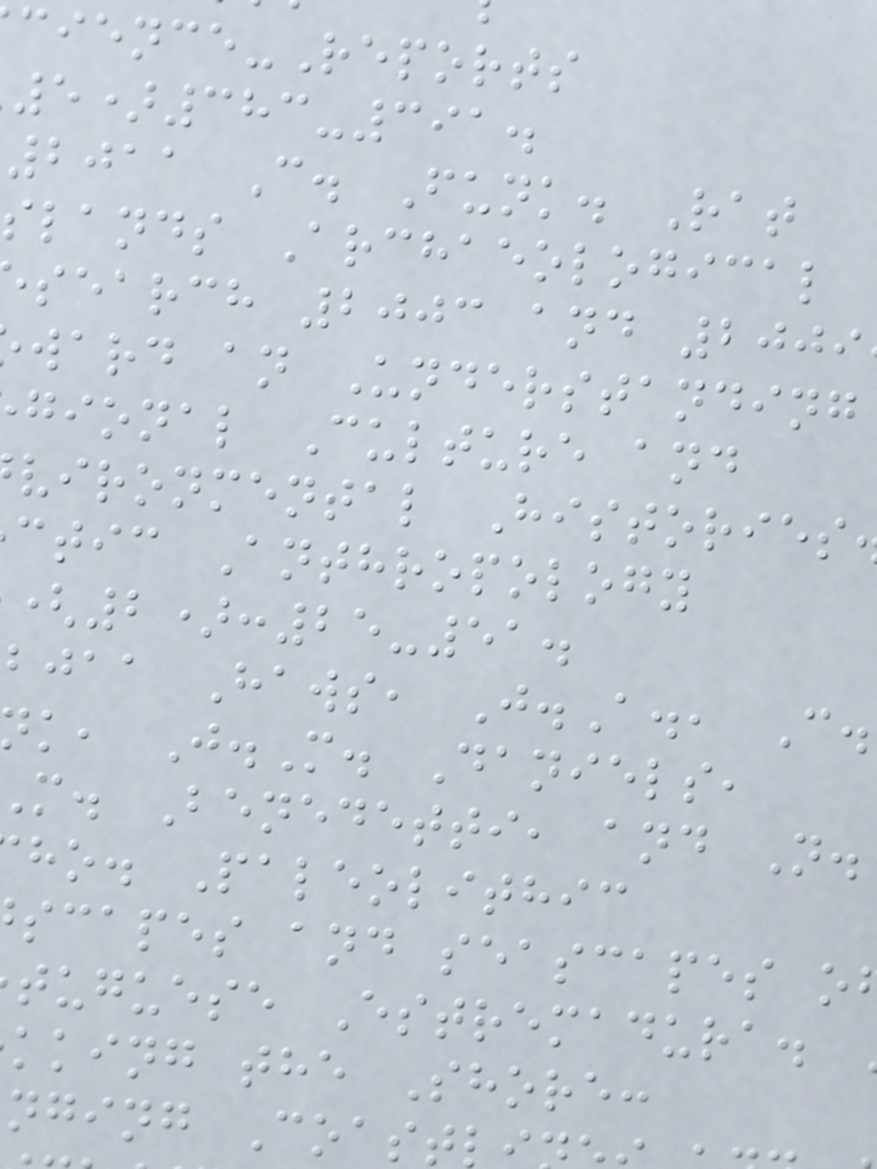cience-Reports
5)383-391.
2011 C. Funk. Rat
slands Archaeological
search 2003 and 2009
ward an Understanding
gional Culture and
vironmental Histories
ctic Anthropology
(2):25-51.
bjaa Haws, J.A., C.
k, J.M. Daniels,
m. Benedetti, and N.
ho. Paleolithic
scapes and seascapes o
tuguese Estremadura.
kking the Shore:
nging Coast
